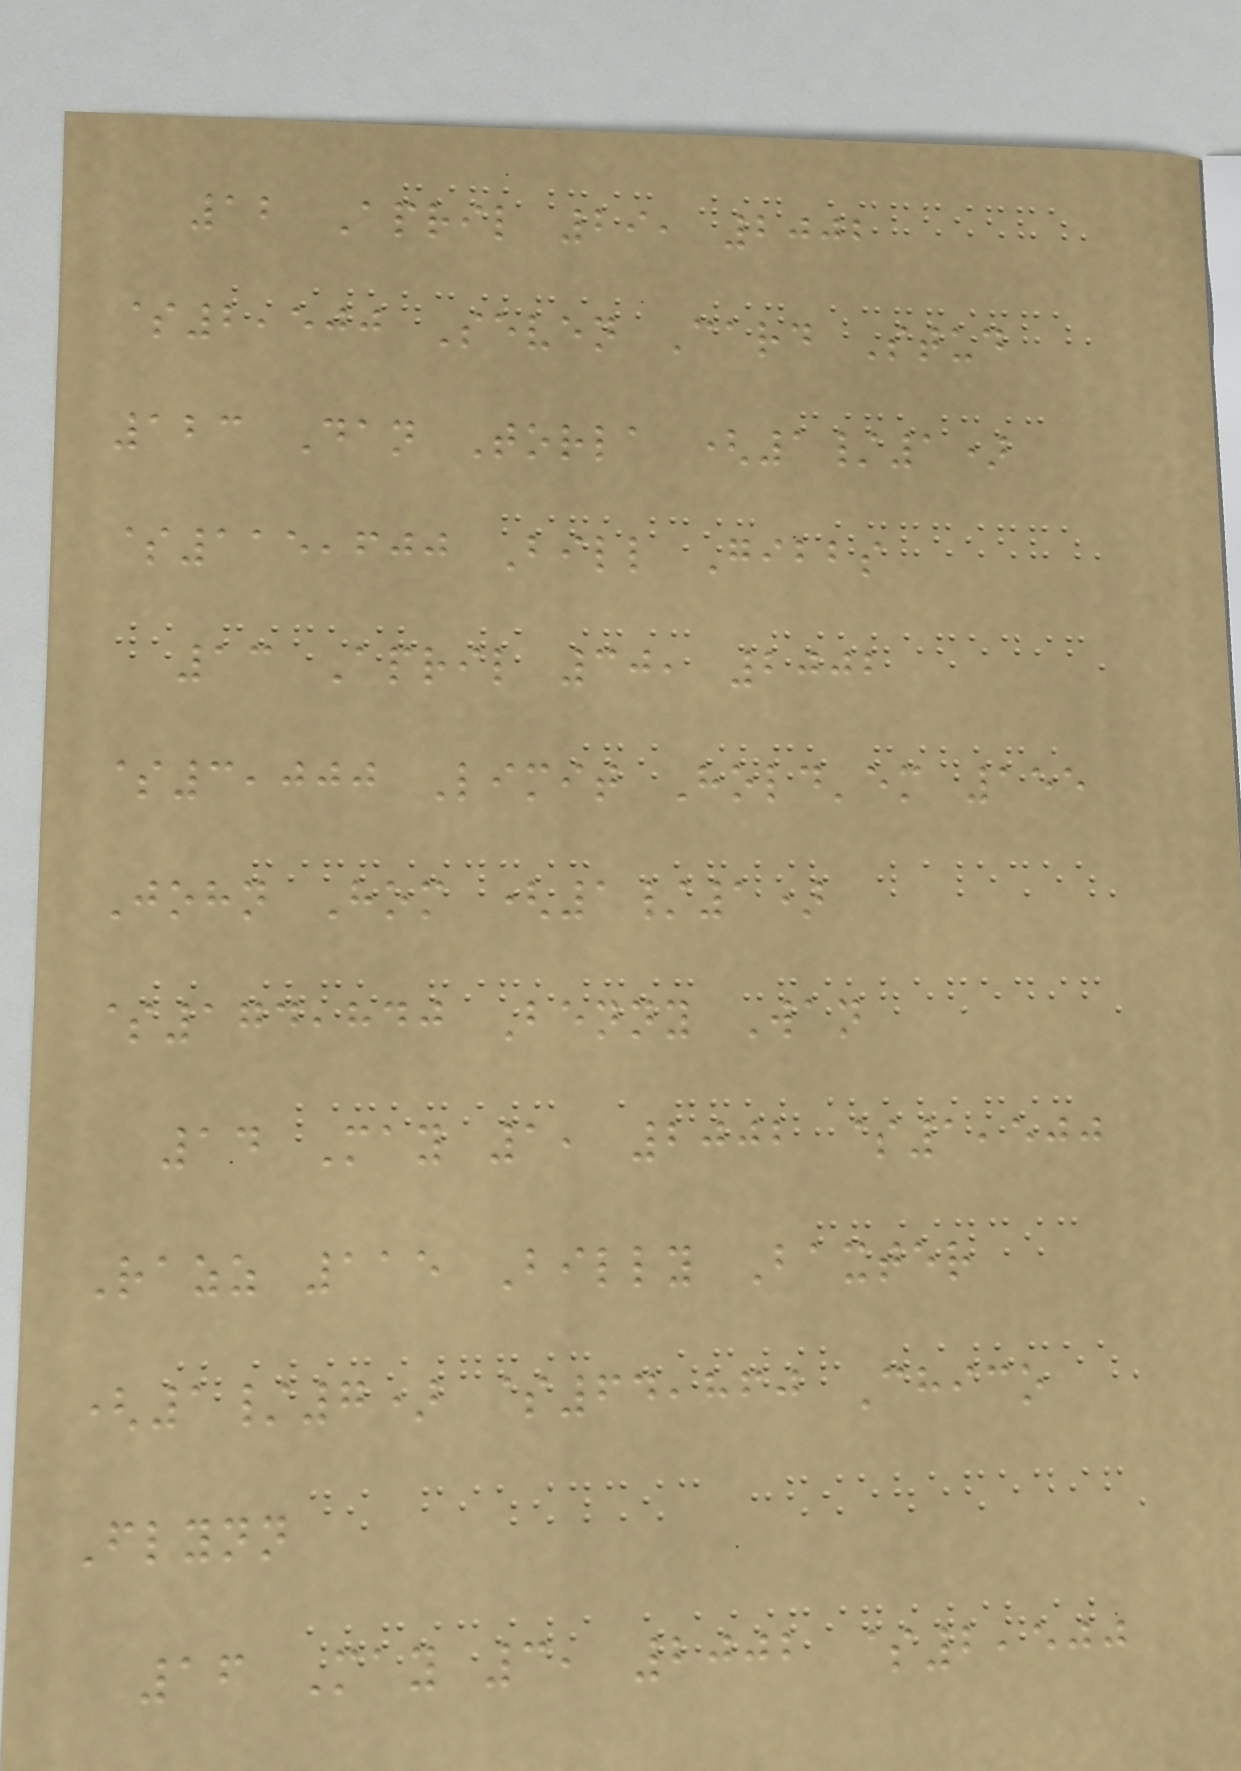12 April 29, 2002
$2,500 Seven Card Stud
123 Dan Torla (1/1)
$115,600 Bill Gibbs
13 April 30, 2002
$3,000 Limit Hold'em 155
John Hom (1/1)
$174,840 Benny Wan
14 May 1, 2002 $1,500
Razz 115 Billy Baxter
(1/7) $64,860 Chico
Flynn
16 May 3, 2002 $2,500
